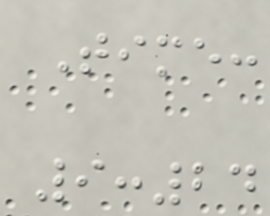Time:
9:24
